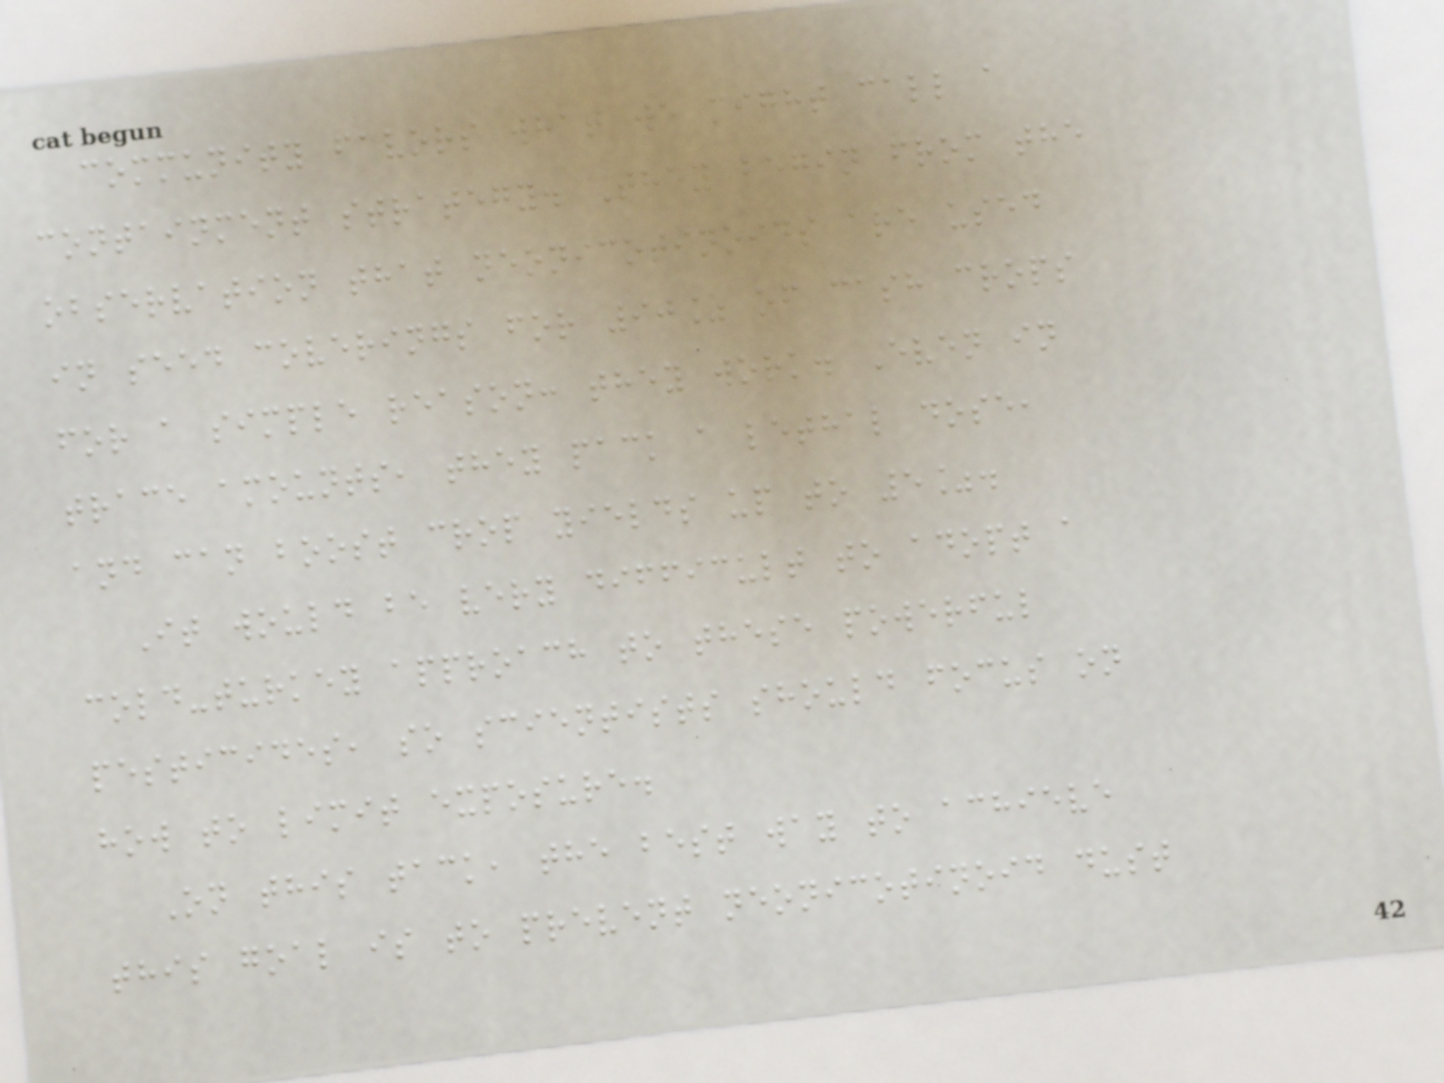community favors what we might call a
containment strategy. They begin from the
observation that neonicotinoids are used
in seed coverings for 90% of cash crops
for a simple reason: they work. Even in
trace amounts, they pack a lethal dose,
and can boost crop yields up to 5%.
It would be very difficult to adopt a
cold-turkey approach to these powerful
pesticides, so scientists should focus on
how to limit exposure.
On this tack, the best way to achieve
this goal is to prevent neonicotinoid dust
